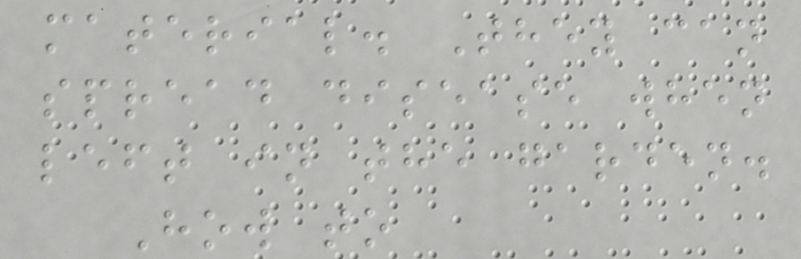material. They can
spread disease when
left in the garden.
How to
